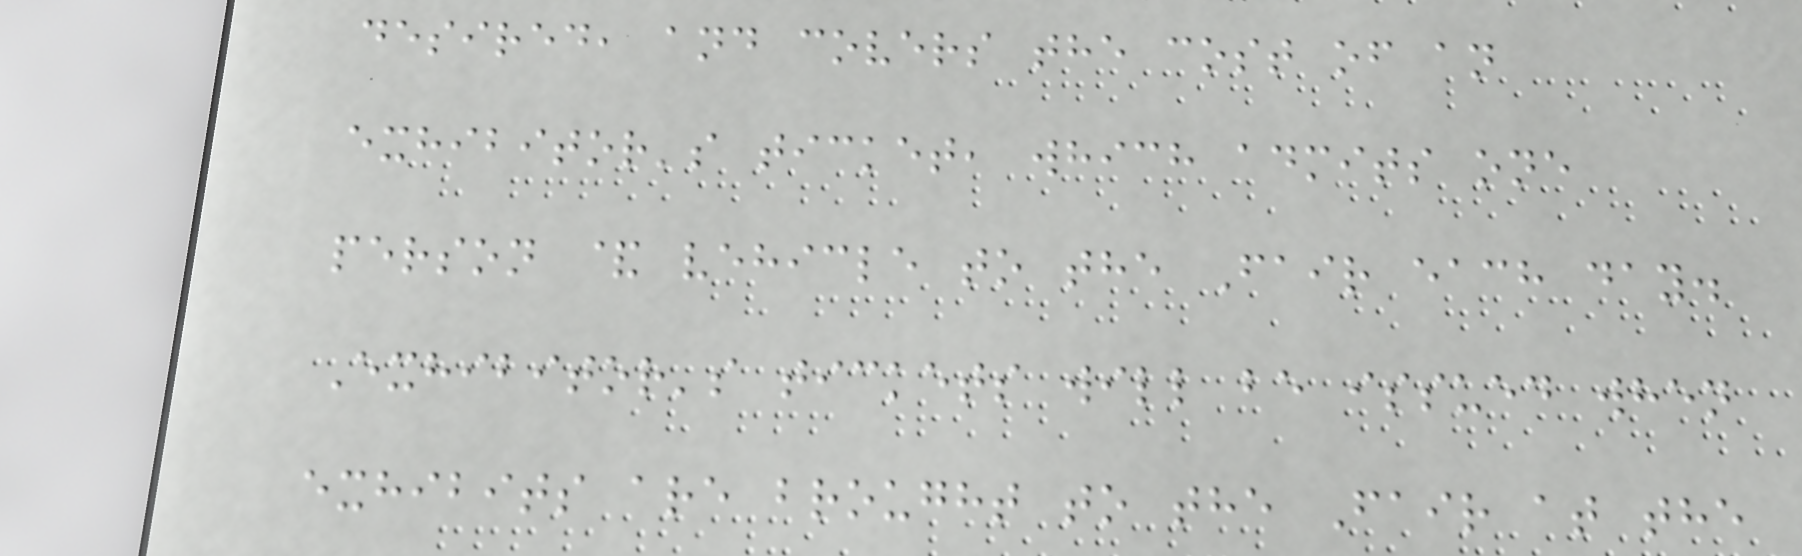desired, and covers the cost of an
exhibitor's ticket, which admits one
person & vehicle to the Fair each day.
Exhibitor's tickets will be issued when
exhibits are brought to the Fair at the
